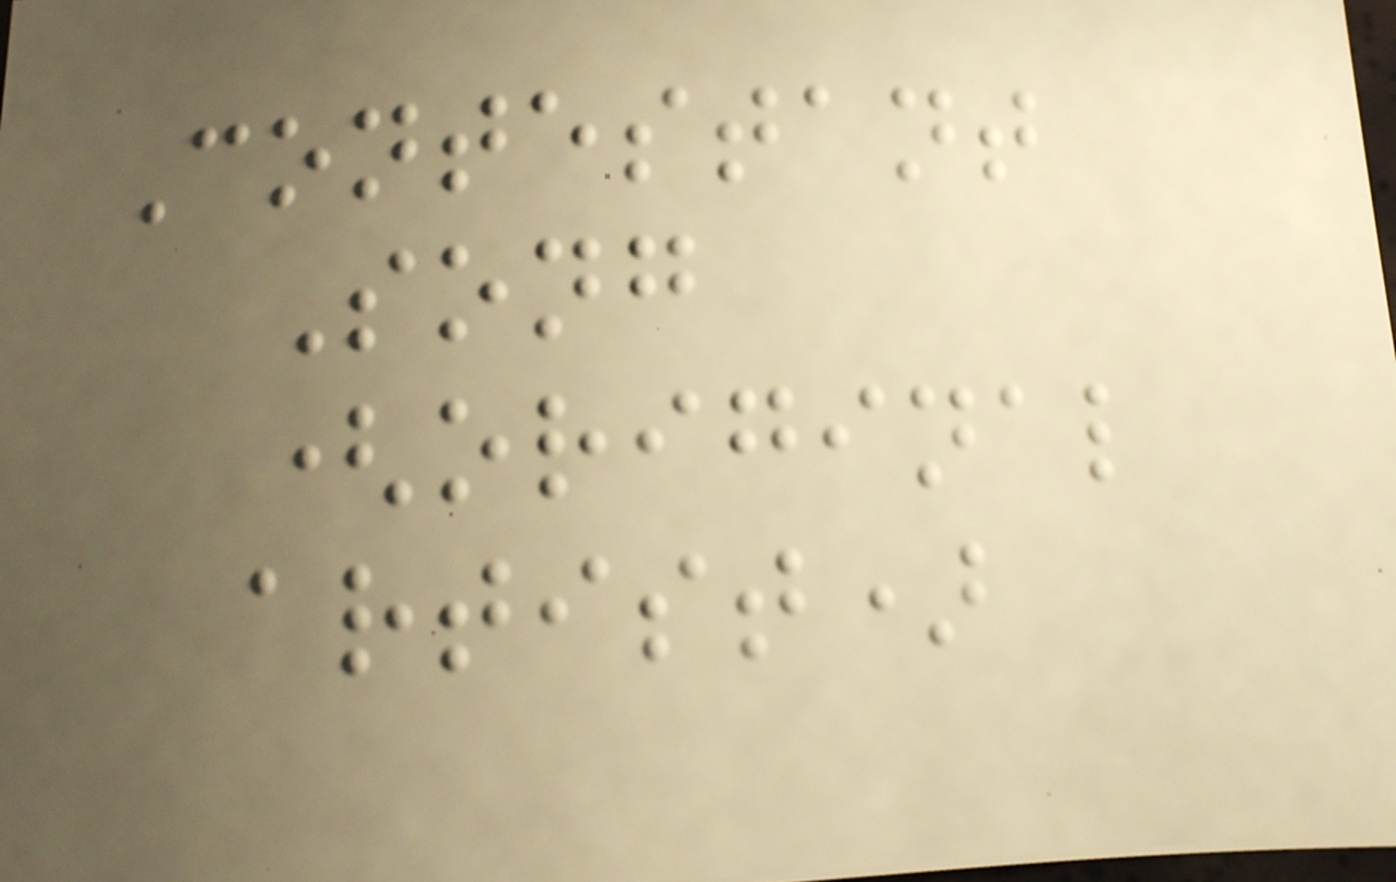Contestant
Song
(original
artist)
